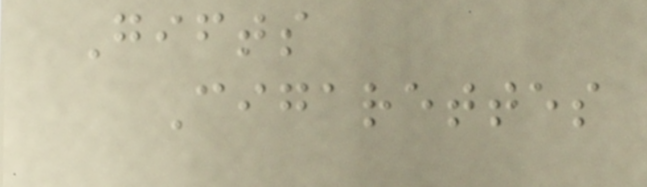Gifts
Cigarettes
